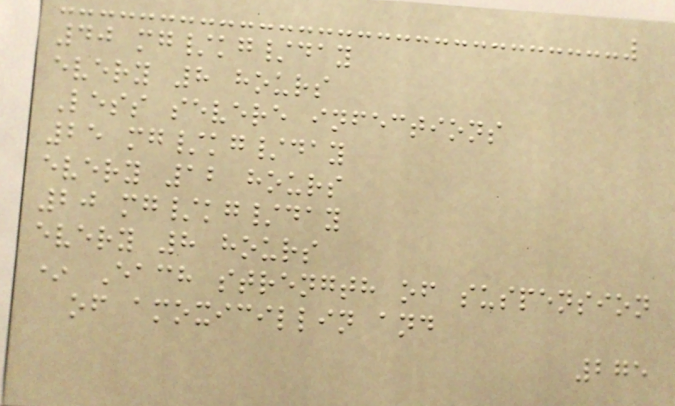40 mg/kg/day
every 8 hours
Less severe infections
25 mg/kg/day
every 12 hours
20 mg/kg/day
every 8 hours
* Each strength of suspension
of amoxicillin and
275
